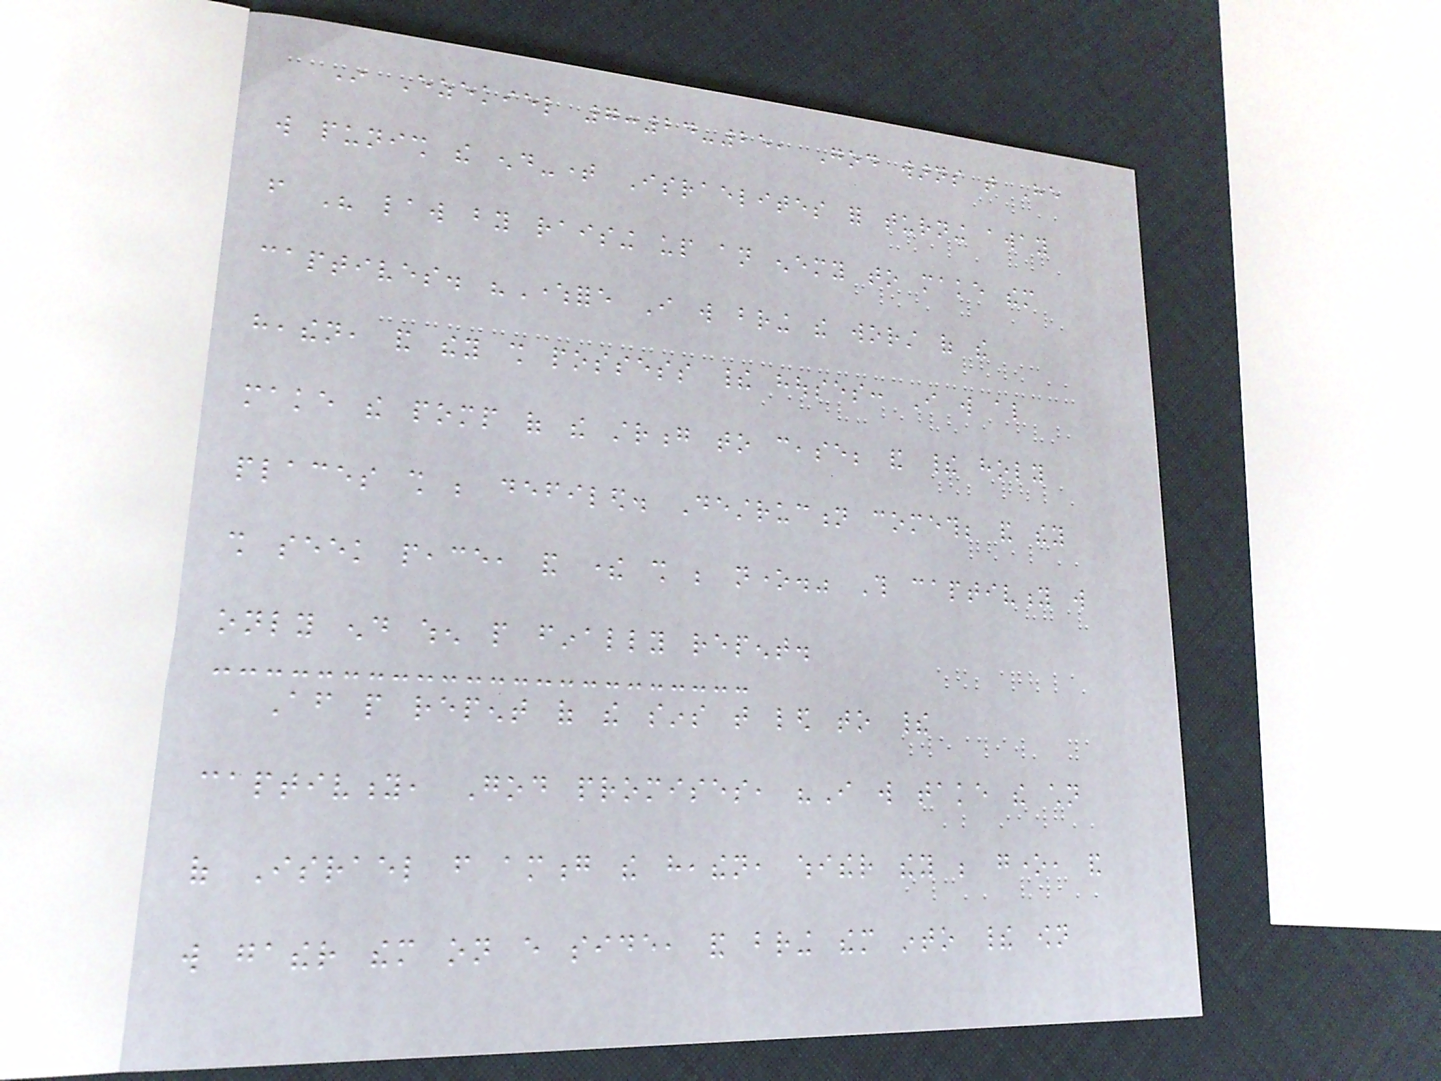In Ezekiel 7:24-25, God warns that He
will punish the end-time Israelites for turning away
from His law by raising up an enemy to make them
captives. "Wherefore I will bring the worst of the
heathen, and they shall possess their houses: I will also
make the pomp of the strong to cease; and their holy
places shall be defiled. Destruction cometh; and they
shall seek peace, and there shall be none." This captivity will
only end when people finally repent.
After people repent of the sins that led to their
captivity, God promises, "I will take the children
of Israel from among the heathen, whither they be gone, and
will gather them on every side, and bring them into their own
